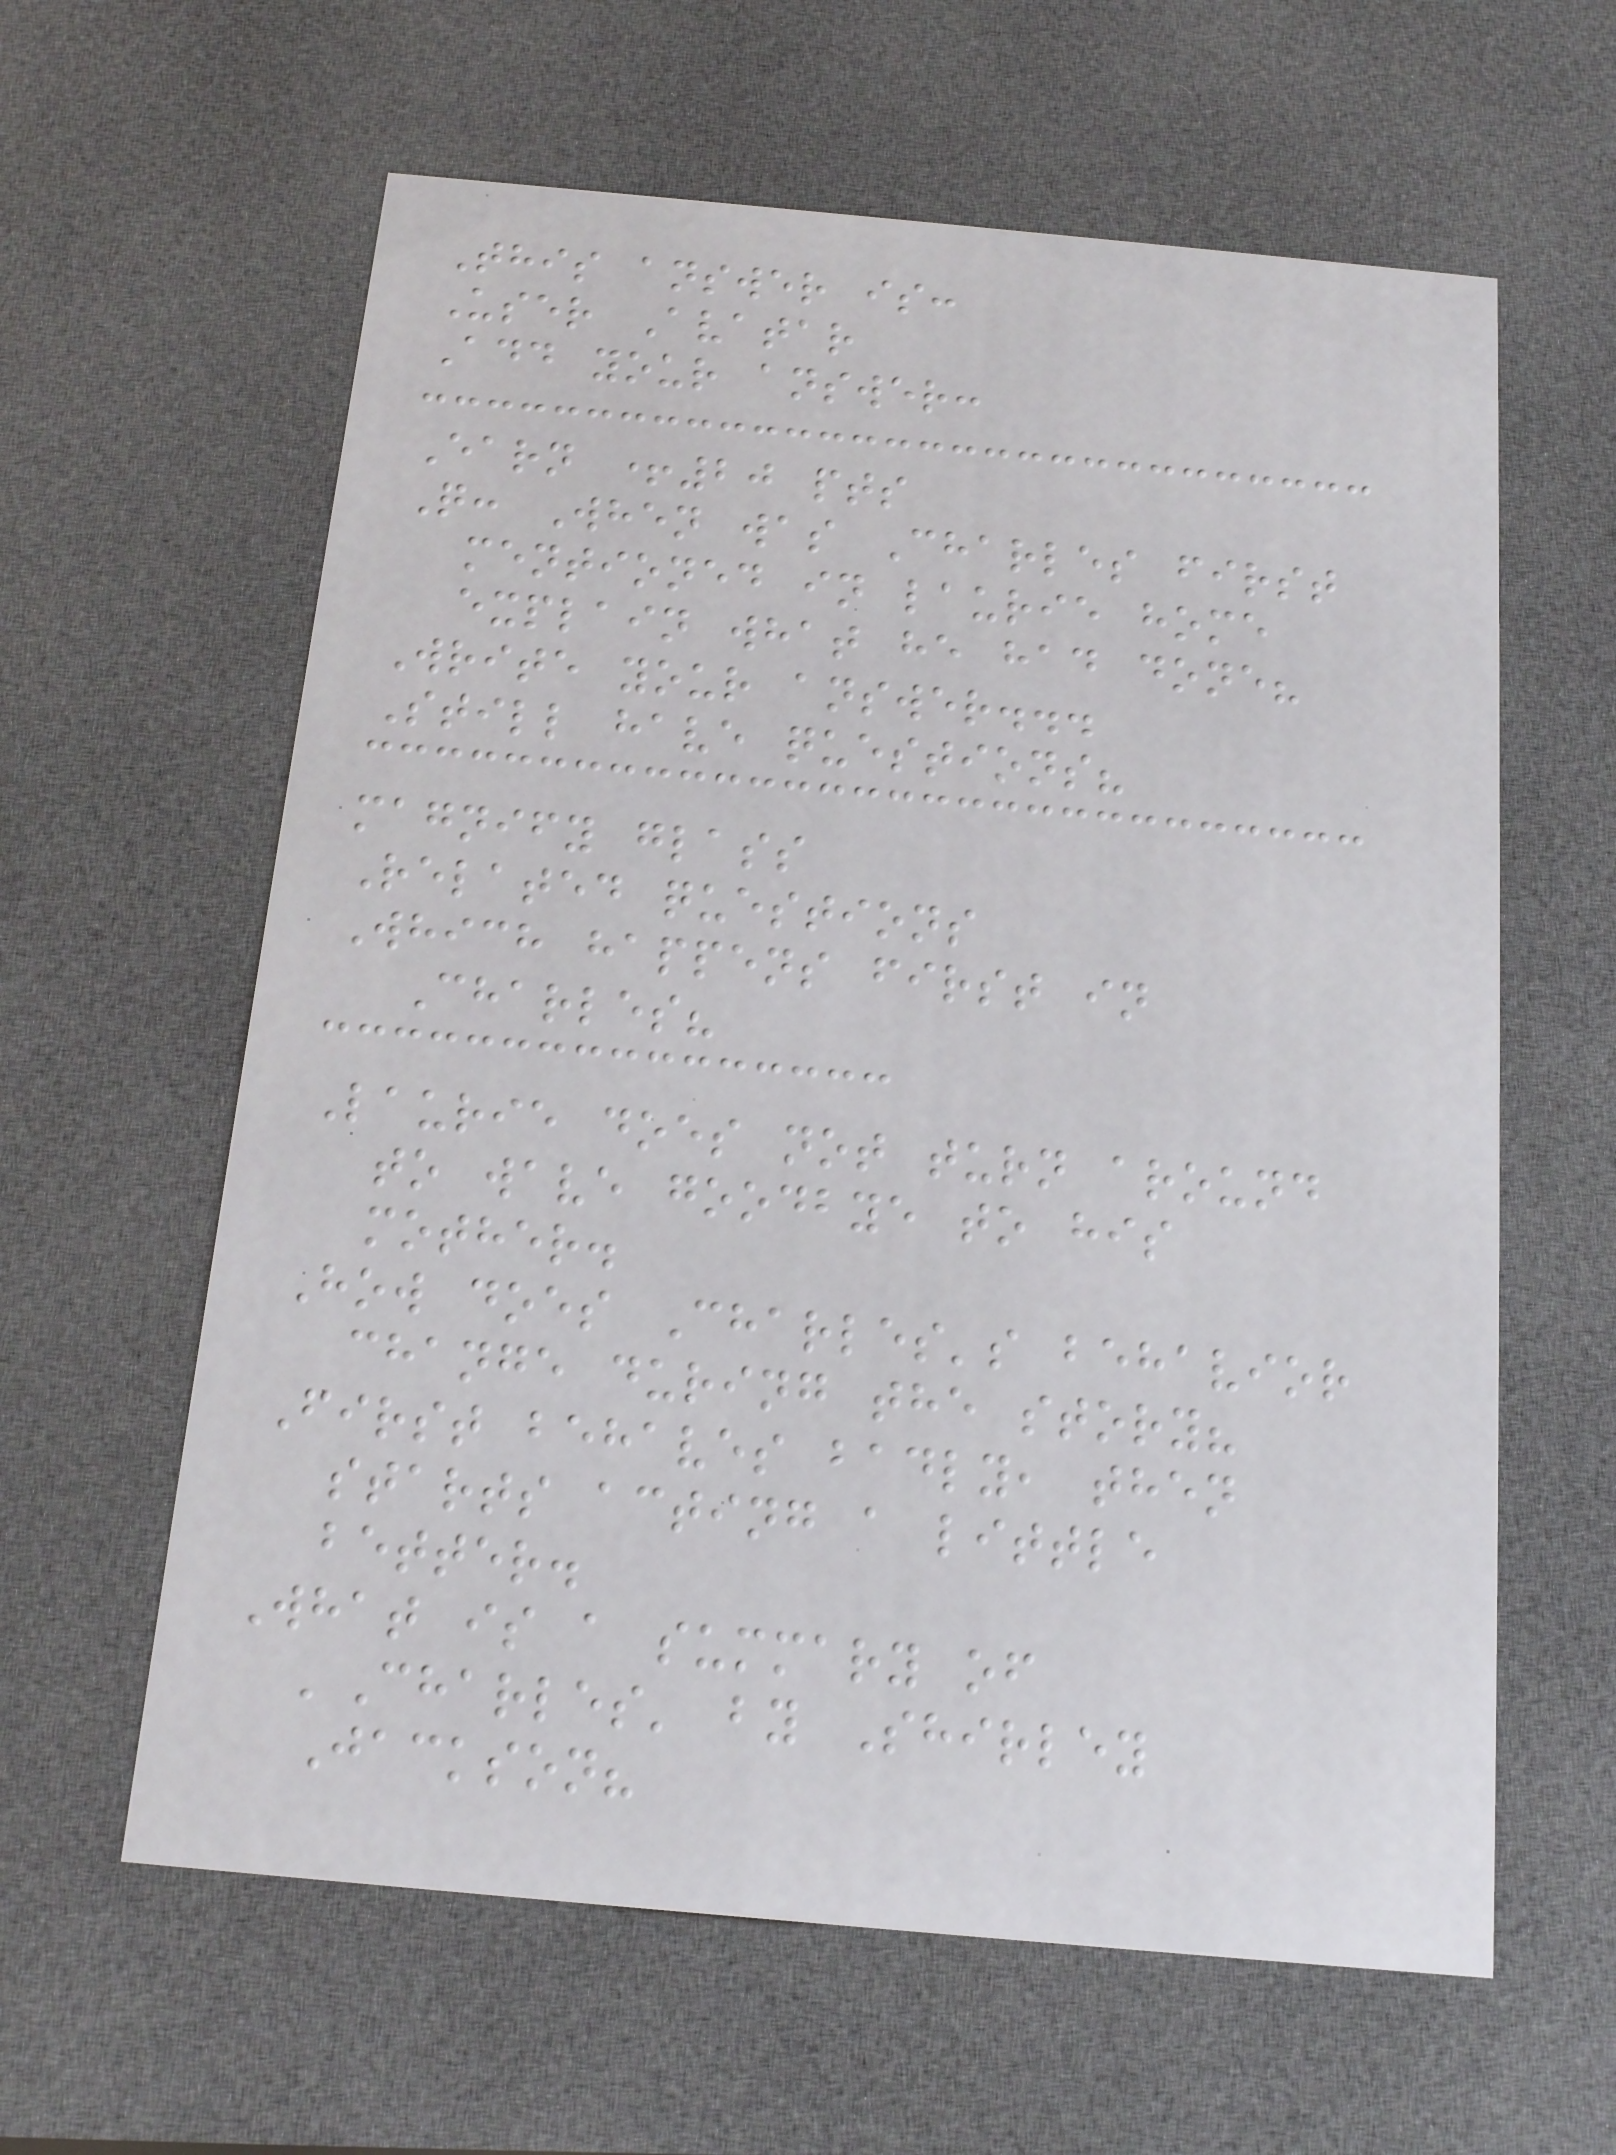This answer is:
User Avatar
Add your answer:
Earn +20 pts
Q: When was Charles first
mentioned in laurie home
explain what he had done?
Write your answer...
Still have questions?
magnify glass
Related questions
Which happens first in
Charles?
Laurie does not turn around
to wave goodbye to his
mother.
How does Charles's behavior
change during the story?
First behaves badly, then
starts acting a little
better.
What is a summary of
'Charles' by Shirley
Jackson?
